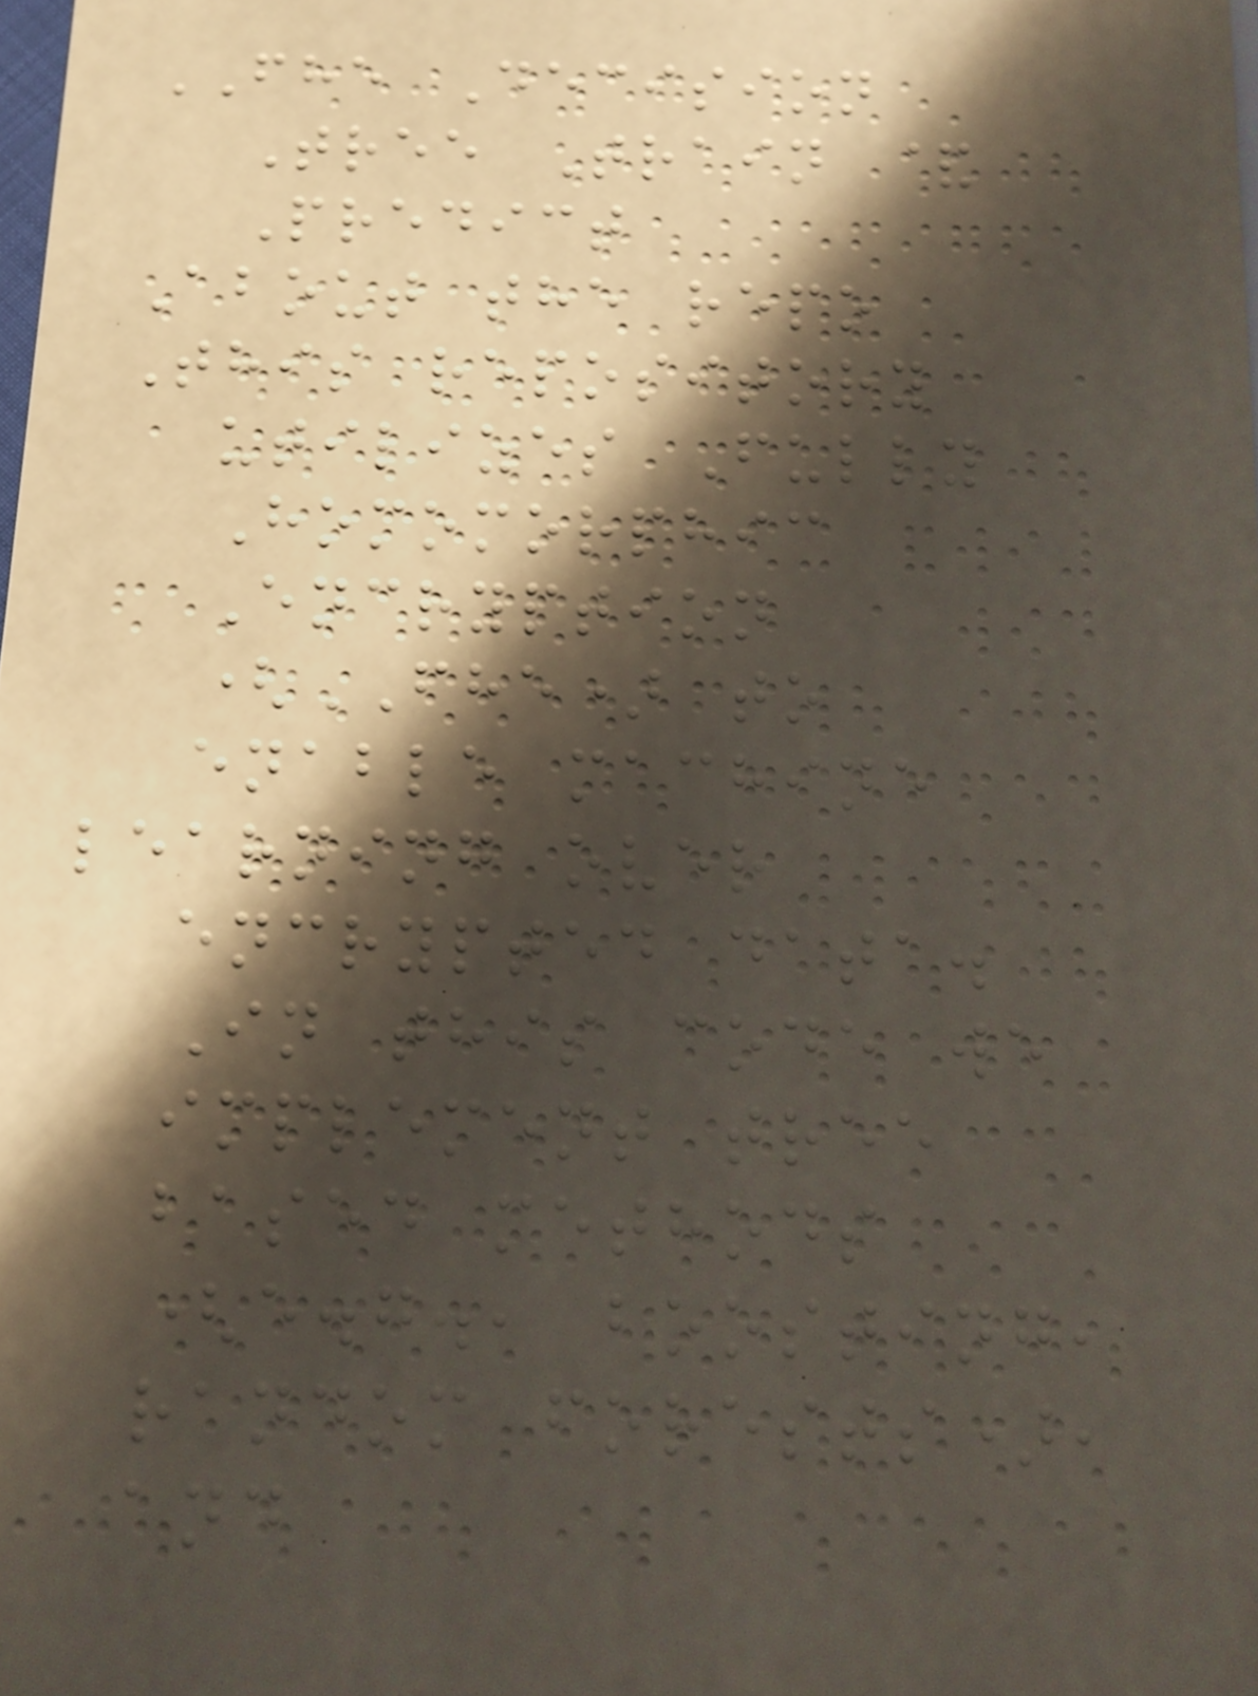FHE Decision
Tree Train &
Predict
About the repo
This repository
utilizes Fully
Homomorphic
Encryption
(FHE) to
enable machine
learning over
encrypted data.
In this code we
implement tree
based methods
(e.g., boosting,
random forests),
and
